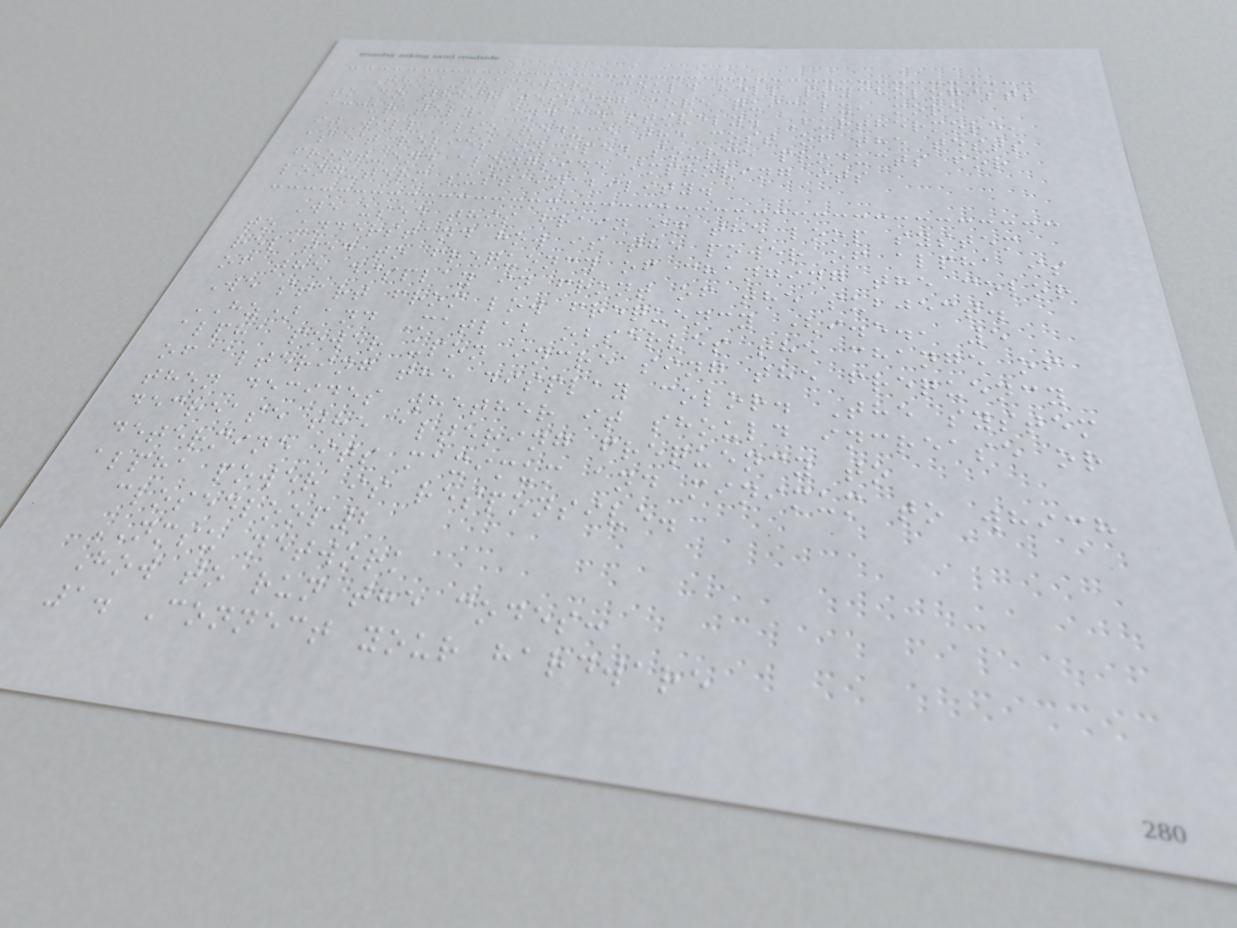This framework could help psychologists
to do their testing more quickly, more
accurately, and adaptively. Furthermore,
it will also reduce the cost of the tests
as it relies on open source products for
front-end alongside improving its
long-term sustainability.
We used this brain in the loop system
to understand how is the power of alpha is
related to frequency of changing the color
of the display in front of the subject.
We start from low frequency (i.e., 5
HZ) and Matlab observes the change of
alpha power upon increasing the frequency
of altering the display color. The system
then decides whether it should increase or
decrease the altering frequency to
determine its maximum and minimum to which
alpha power is responsive.
closedloop2
NMSU network
How to run the codes:
1. Connect your hardware
